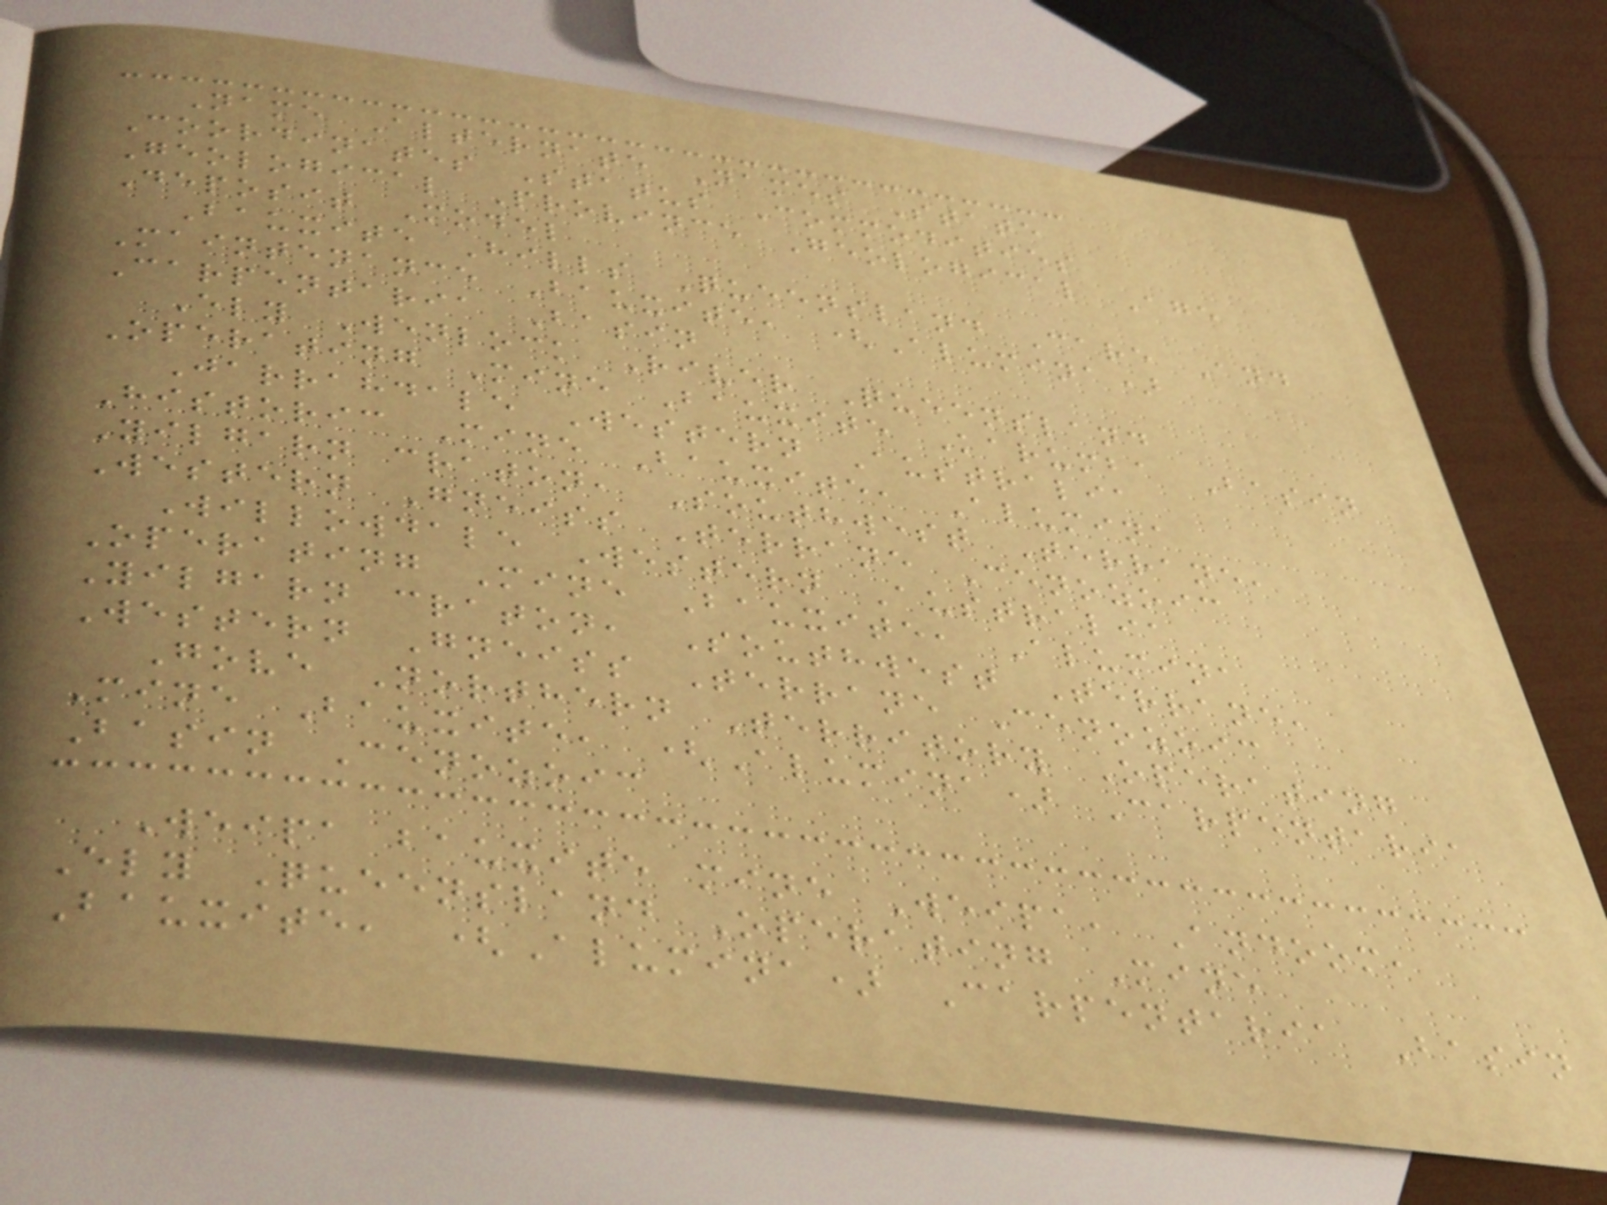Name Alternate Names State
Coordinates Status Commodities
Geological Province Geological Age
Deposit Model
Bauxite Hills Queensland Care And
Maintenance Bauxite, (Alumina)
Carpentaria Basin
Ely Wenlock River Queensland
Operating Mine Bauxite Karumba Basin
Jarrahdale Western Australia
Historic Mine Bauxite, Alumina
Yilgarn craton, Southwest Terrane,
Western Gneiss Terrane Cenozoic
Willowdale Western Australia
Operating Mine Bauxite, Alumina
Yilgarn craton, Southwest Terrane,
Western Gneiss Terrane Cenozoic
Gove Northern Territory Operating
Mine Bauxite, (Alumina) Carpentaria
Basin Cenozoic
Weipa bauxite mine Weipa, Andoom,
Ely Queensland Operating Mine
Bauxite, (Alumina) Carpentaria Basin
